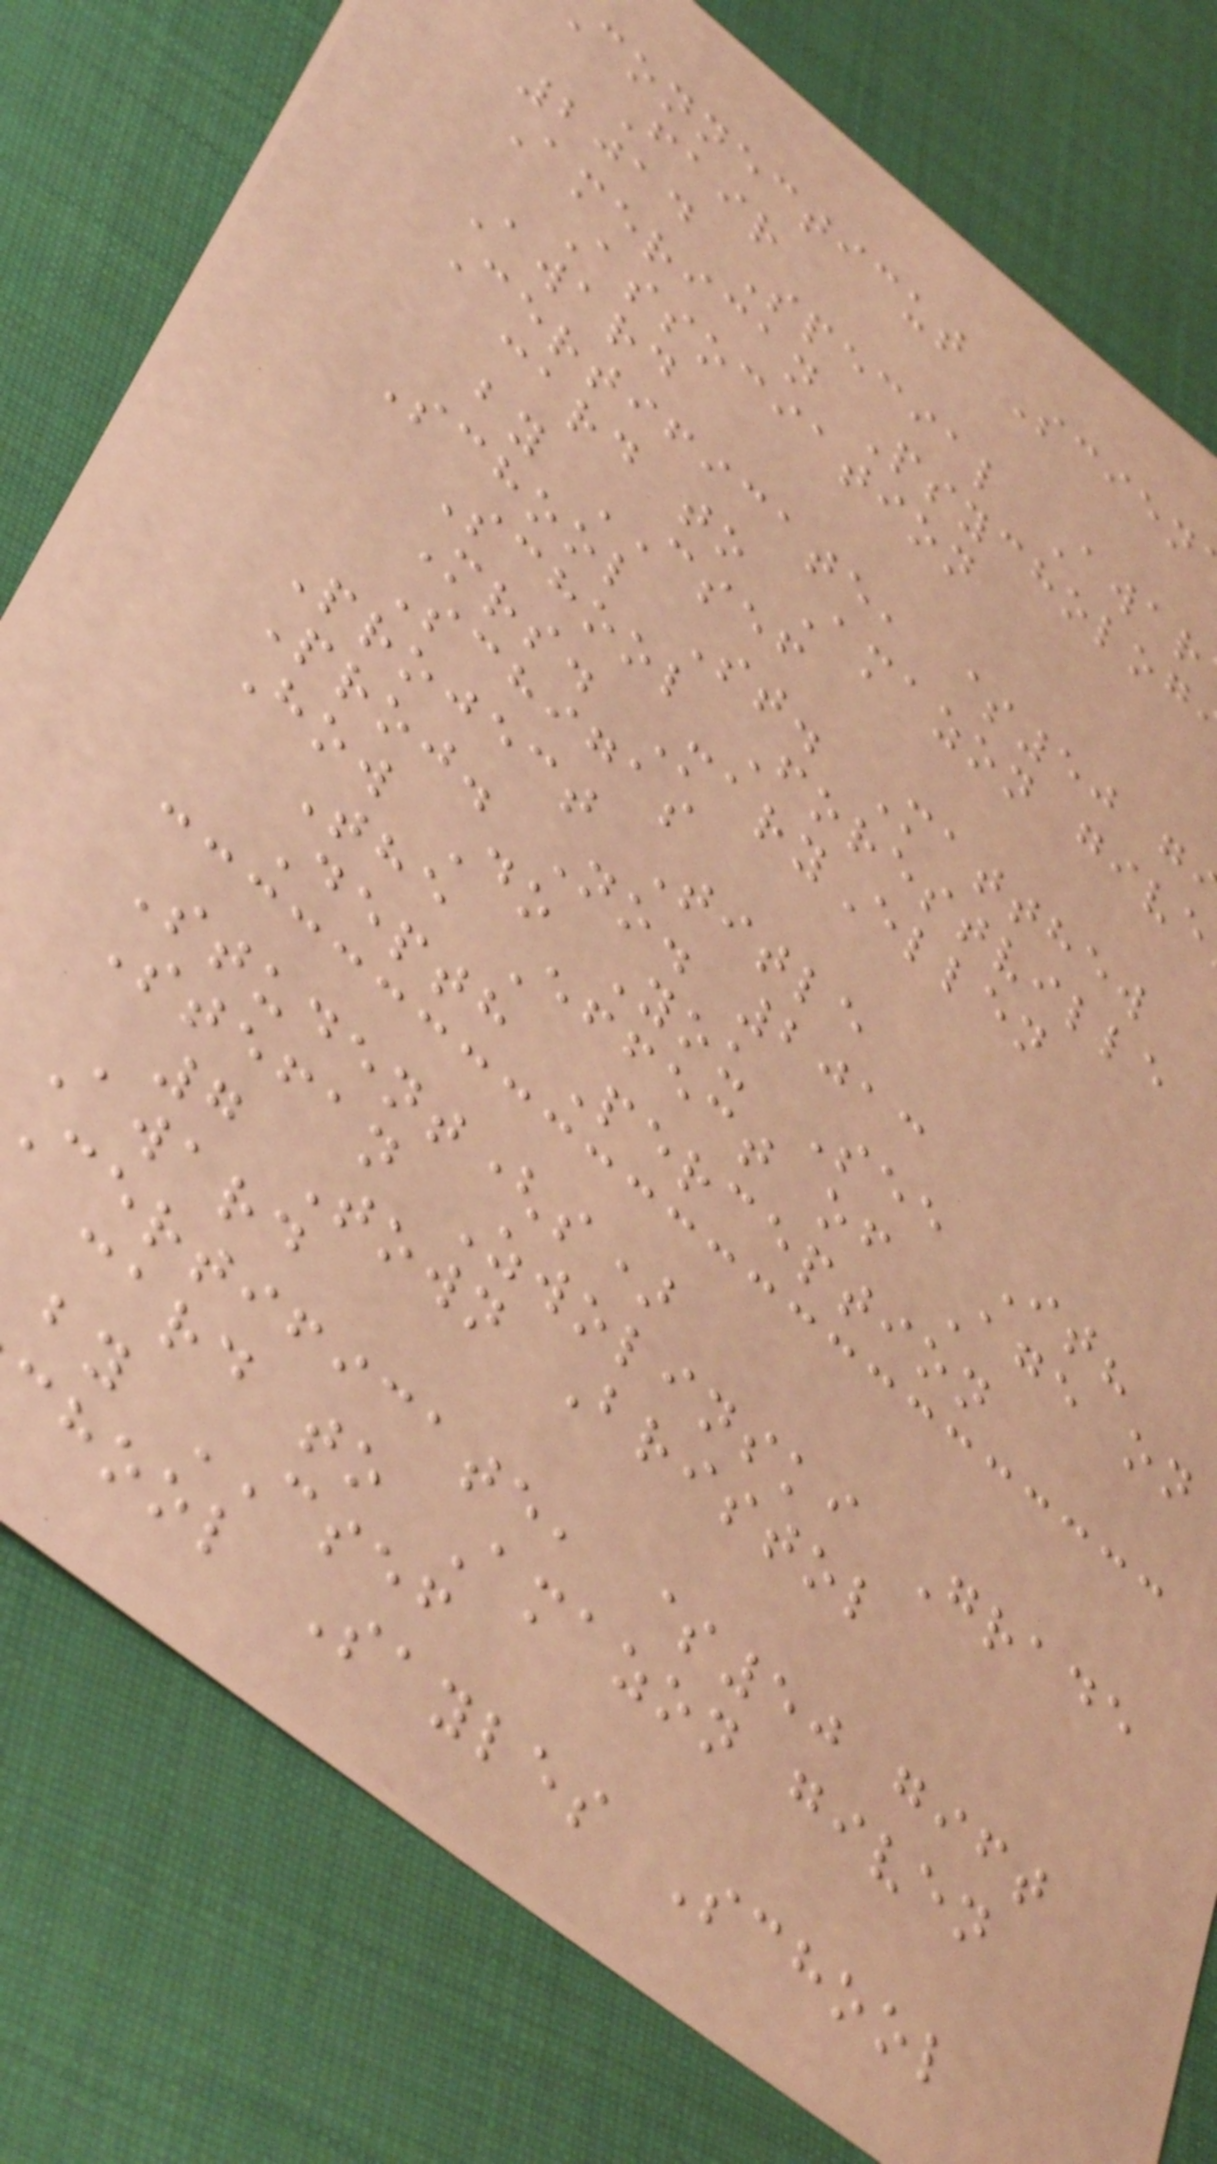connecticut Scien
Fair
2014 Special Awar
American Psycholog
Association
Award
Certificate, $50 g
card to Amazon give
by CSEF
School St. Matthew
School Forestville
Mrs. MaryEllen
Schigas
Project Title
Proj. No. 2013
How Do You See It?
The Effect of Age on
Depth Perception
Student(s)
Stefan Zwolinski Grade
7 Town Bristol
Award
certificate, $50 gift
card to Amazon given
by CSEF
chool Sayles School
